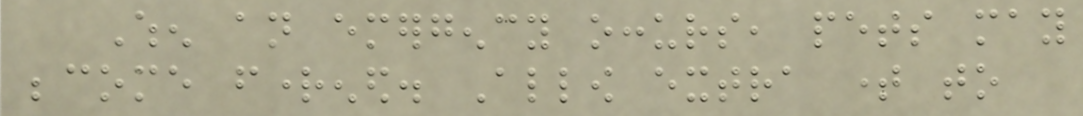When an emergency occurs, pets may
become frightened. Allow extra time to
